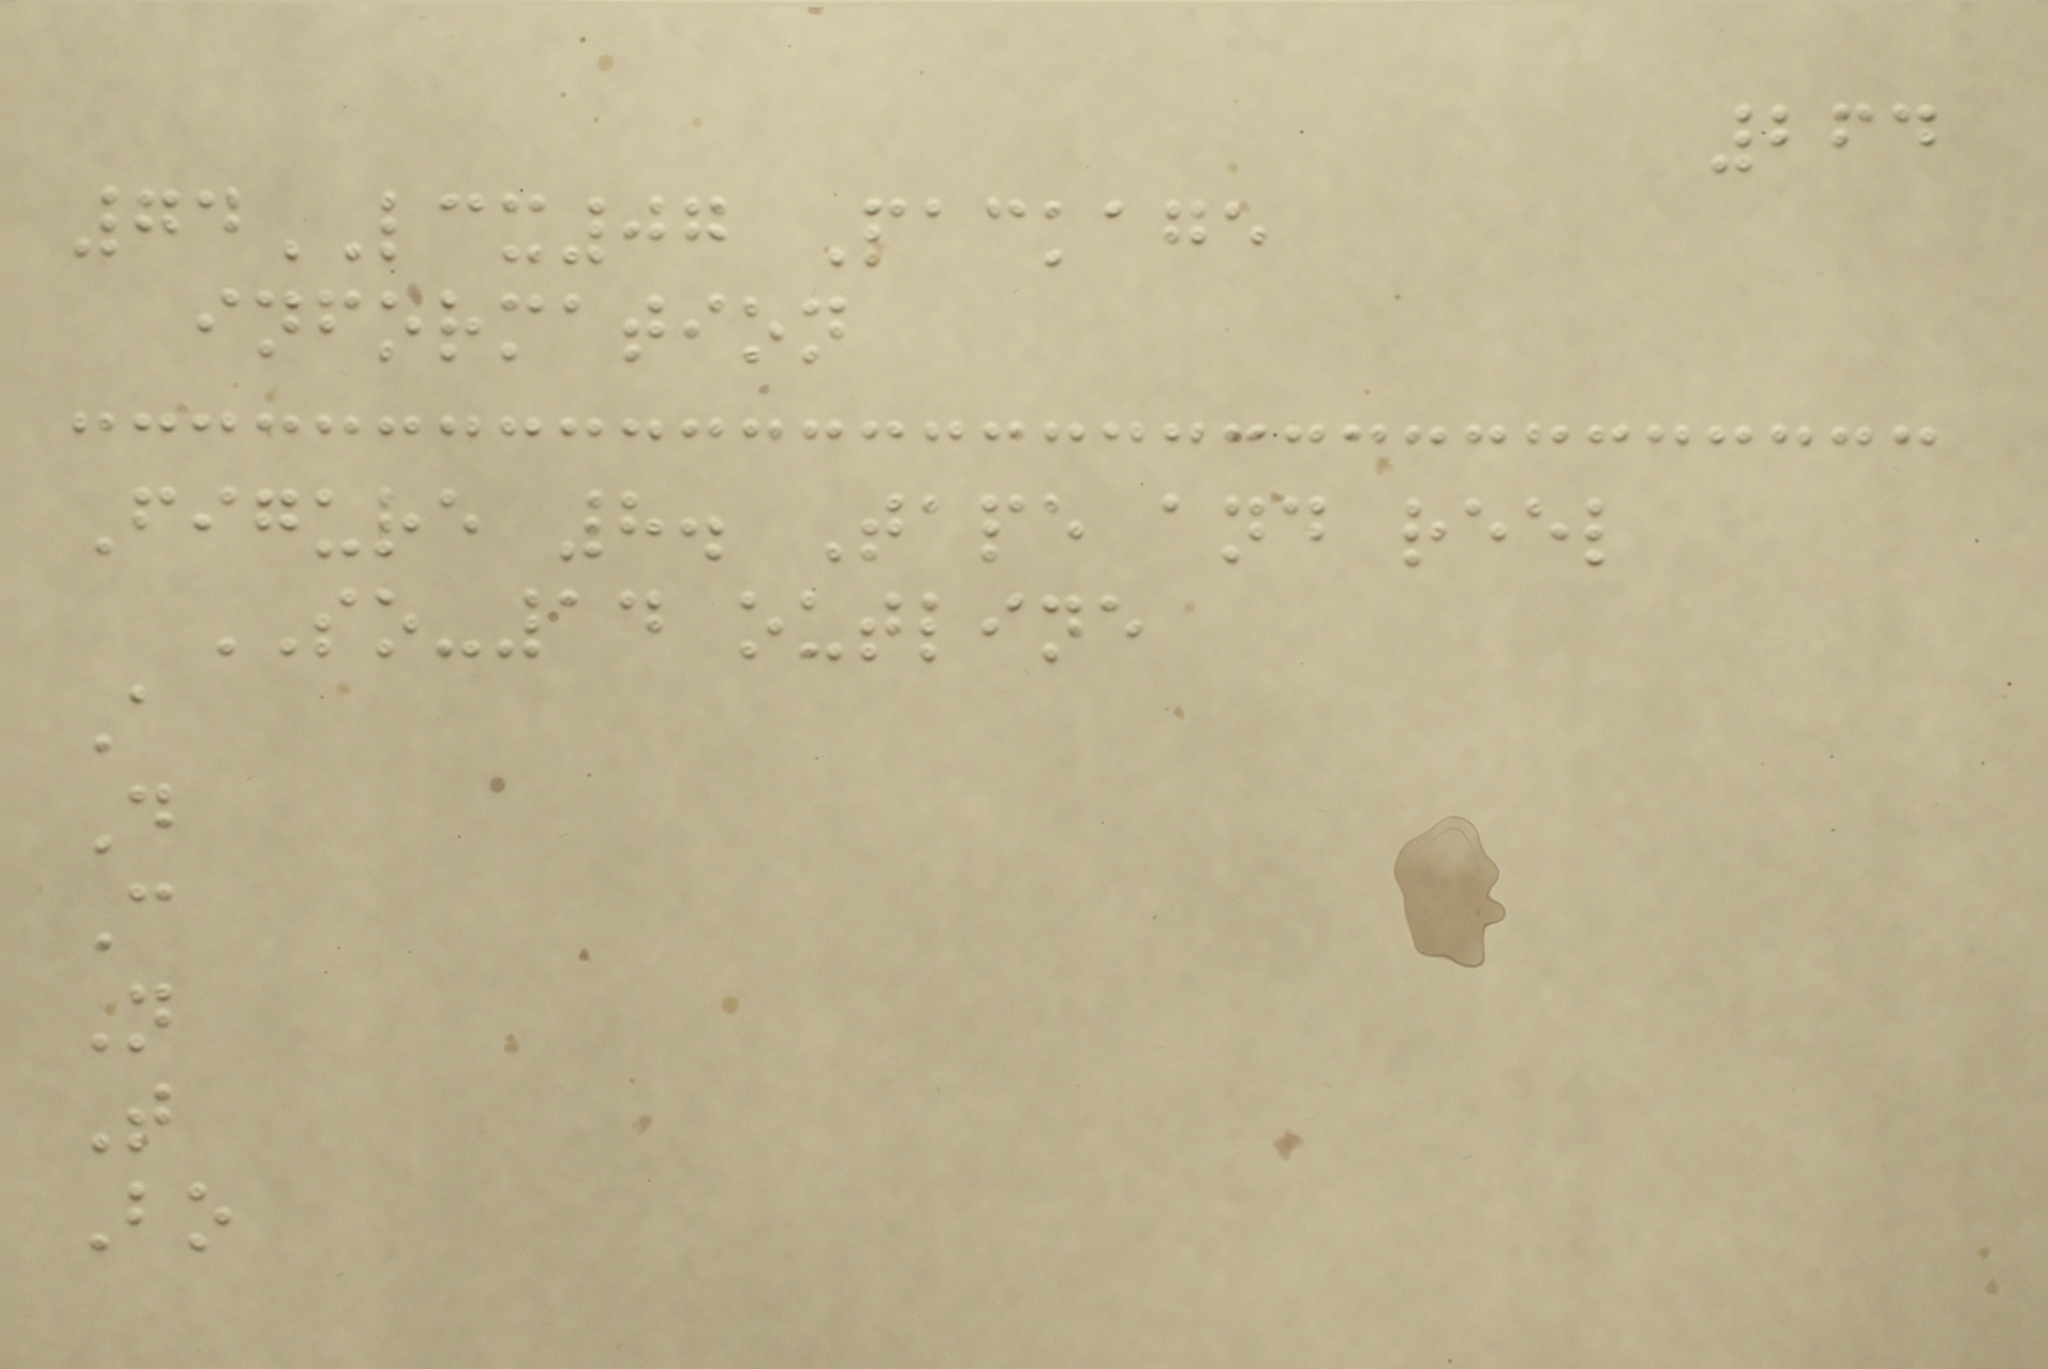264
74LCX07 Package
information
Figure 8. Tape and reel
SO-14 outline
A
D
C
N
T
Bo
